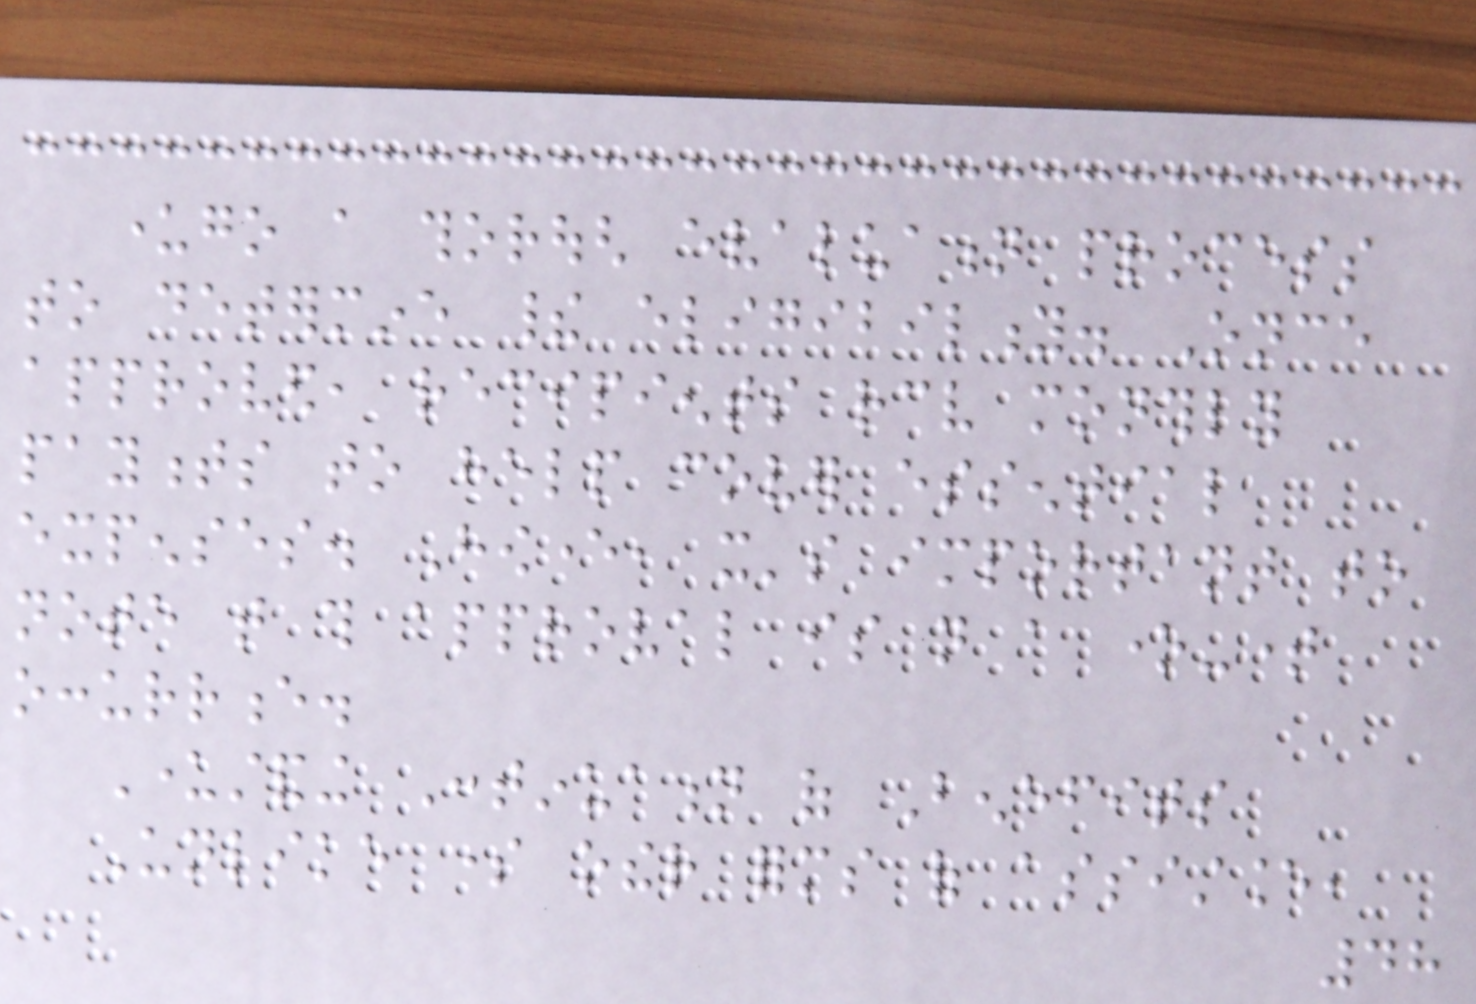undergo a thorough evaluation process
to determine their eligibility. Once
approved, recipients receive monthly
payments to help cover essential
expenses. However, it's important to
note that this approval is not a one-time
occurrence.
Understanding Continuation of Benefits
Unlike some other forms of assistance,
48
